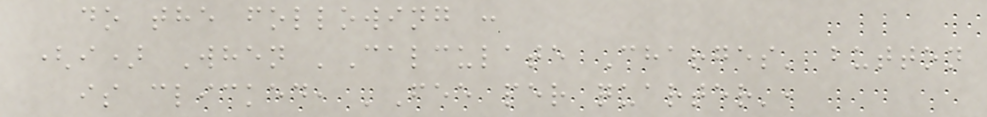do the following :
(i) When 'Calculate Charges' button
is clicked, 'Fee per quarter',
